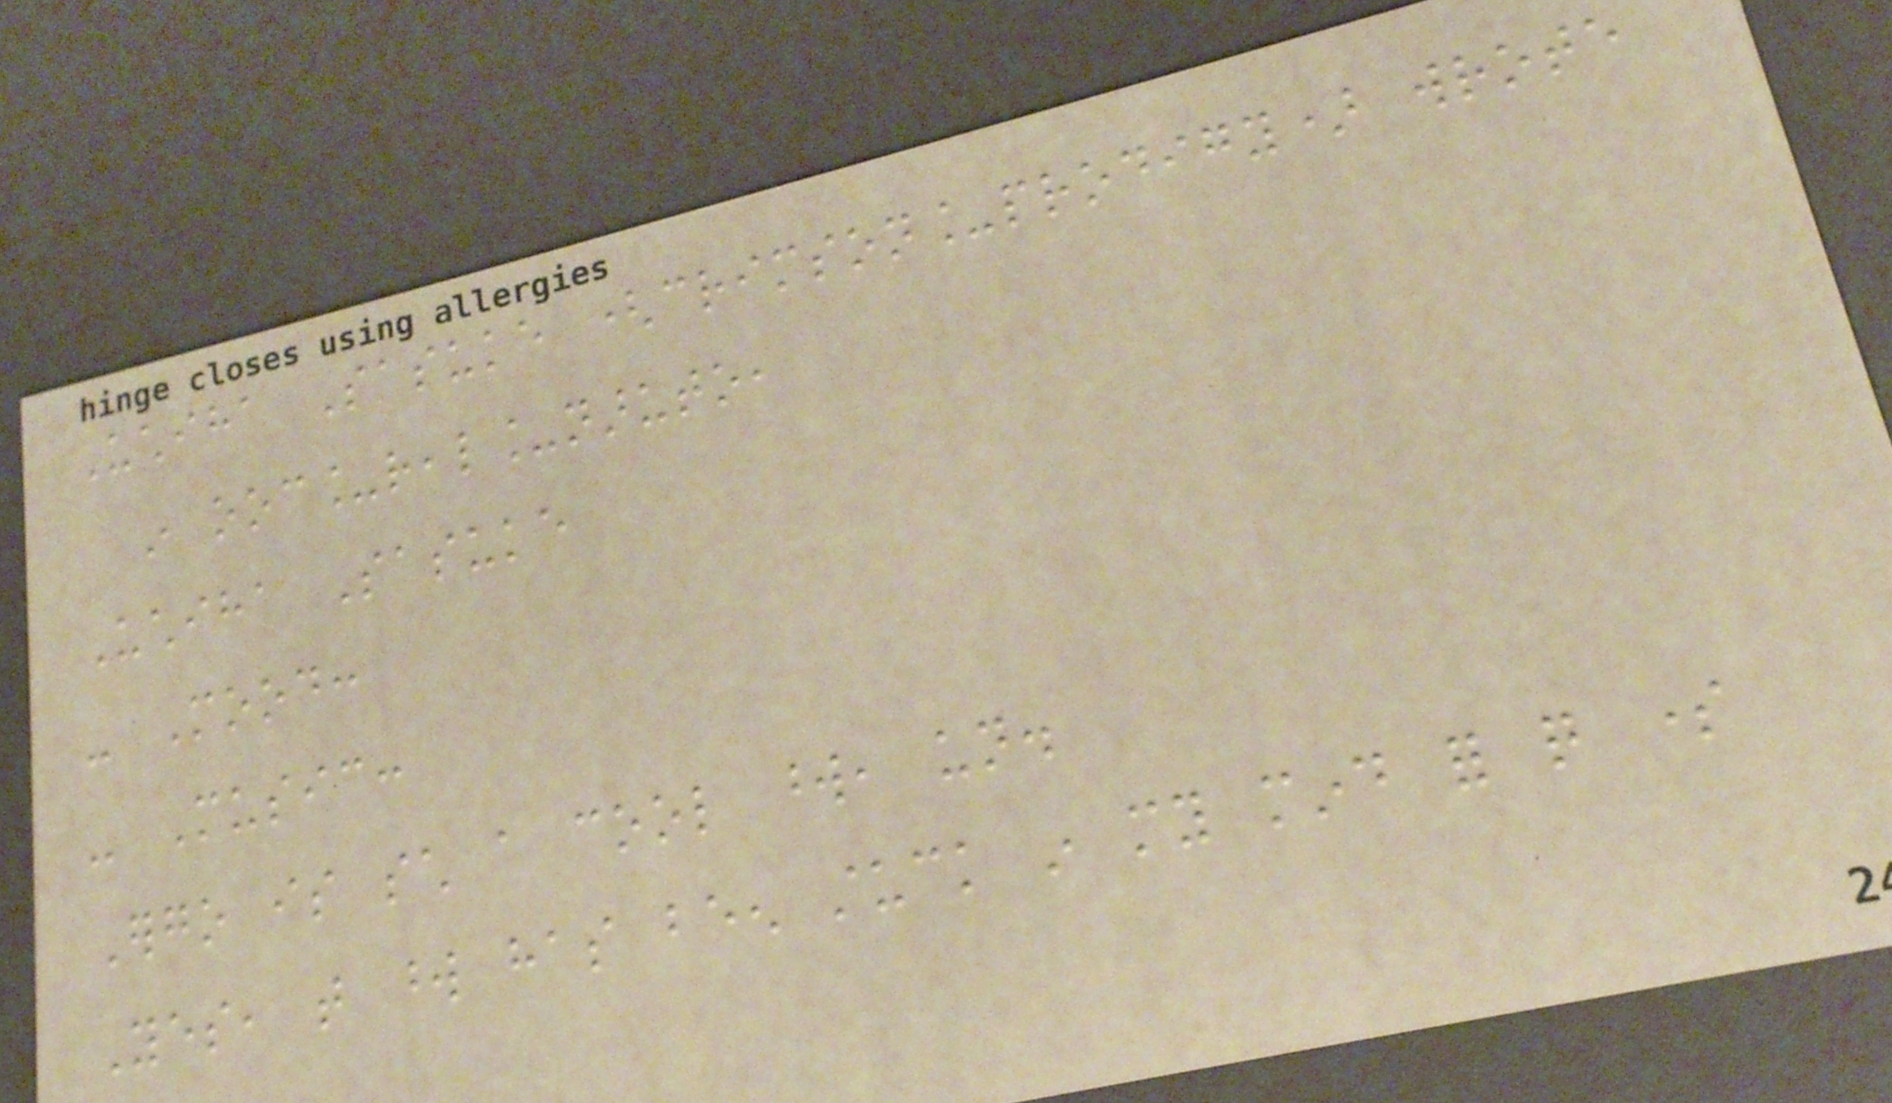Uchiha Sasuke (crimson_prodigy) wrote
in ooc_real_naruto,
Uchiha Sasuke
- Mood:
- Music:
Ergo is such a cool word, un.
Yes, that word has been stuck in my mind for quite some
